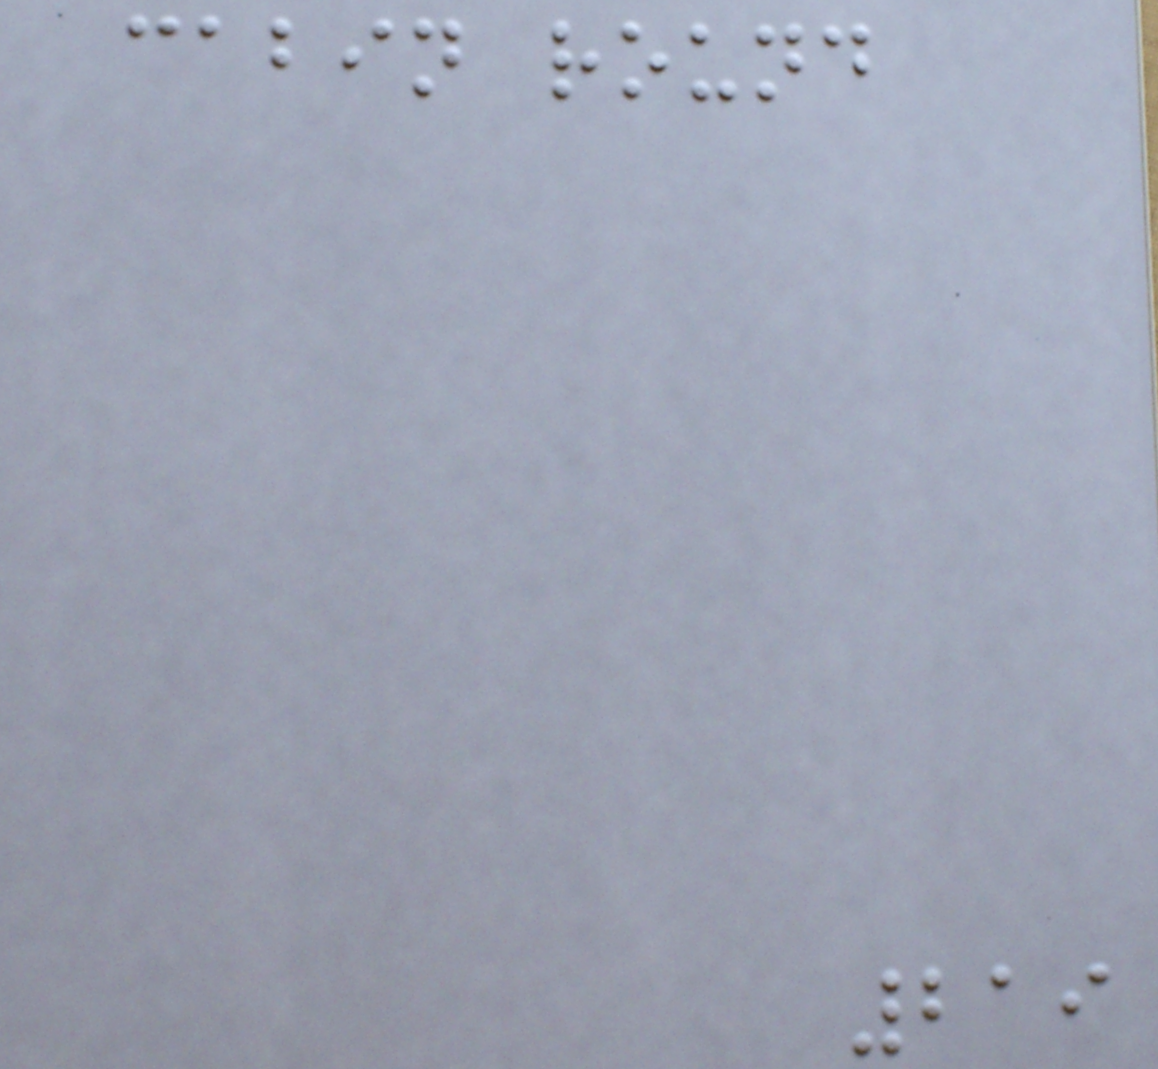cabin round
219
